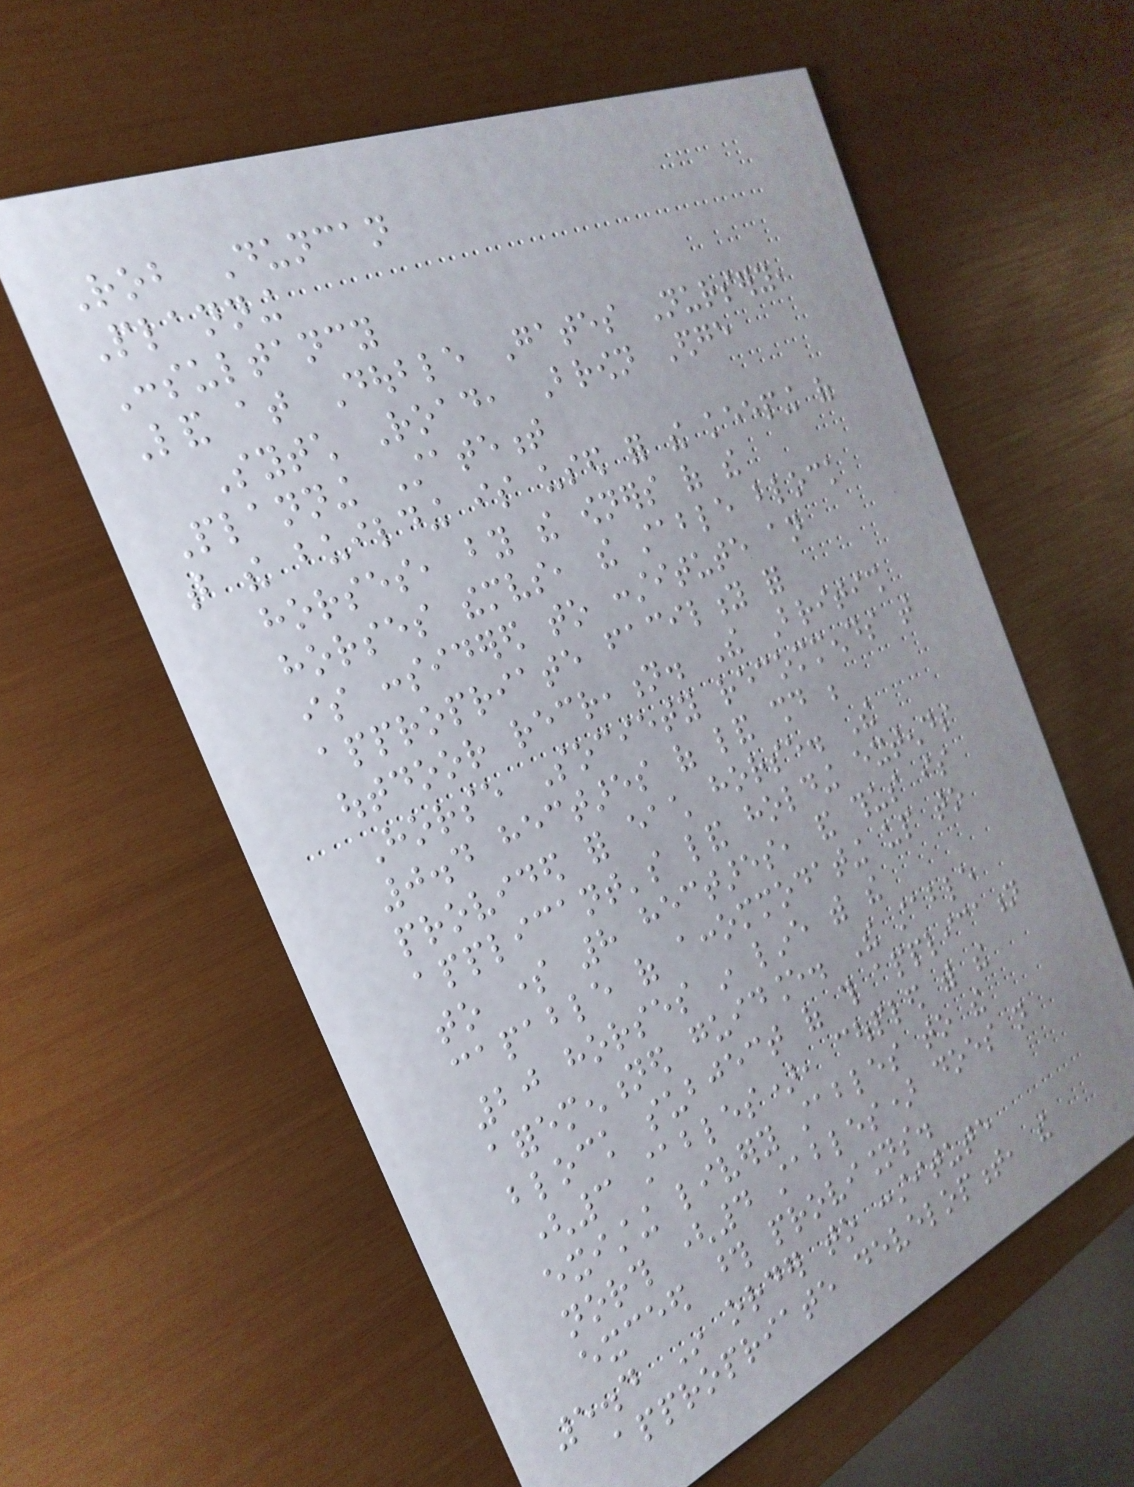Rob Duncan
Planning
Consultancy
Land at Double Gates Nursery,
Sytch Road, Brown Edge
Planning Statement
that the building is used for the keeping of
horses, by the owners of the
horses themselves, the stable block
is considered to constitute an
appropriate facility for
outdoor recreation. The British
Horse Society recommends that
0.4 hectares of land should be
provided for each horse. The
applicant's land holding extends
to some 8 hectares, and thus is
capable of accommodating up to
20 horses in line with the
aforementioned guidance. The stable
block subject of this application
(3 stables), coupled with the
existing livery stables to the
north (4 stables) does not
exceed those provisions.
5.4 In order to constitute
appropriate development, the
